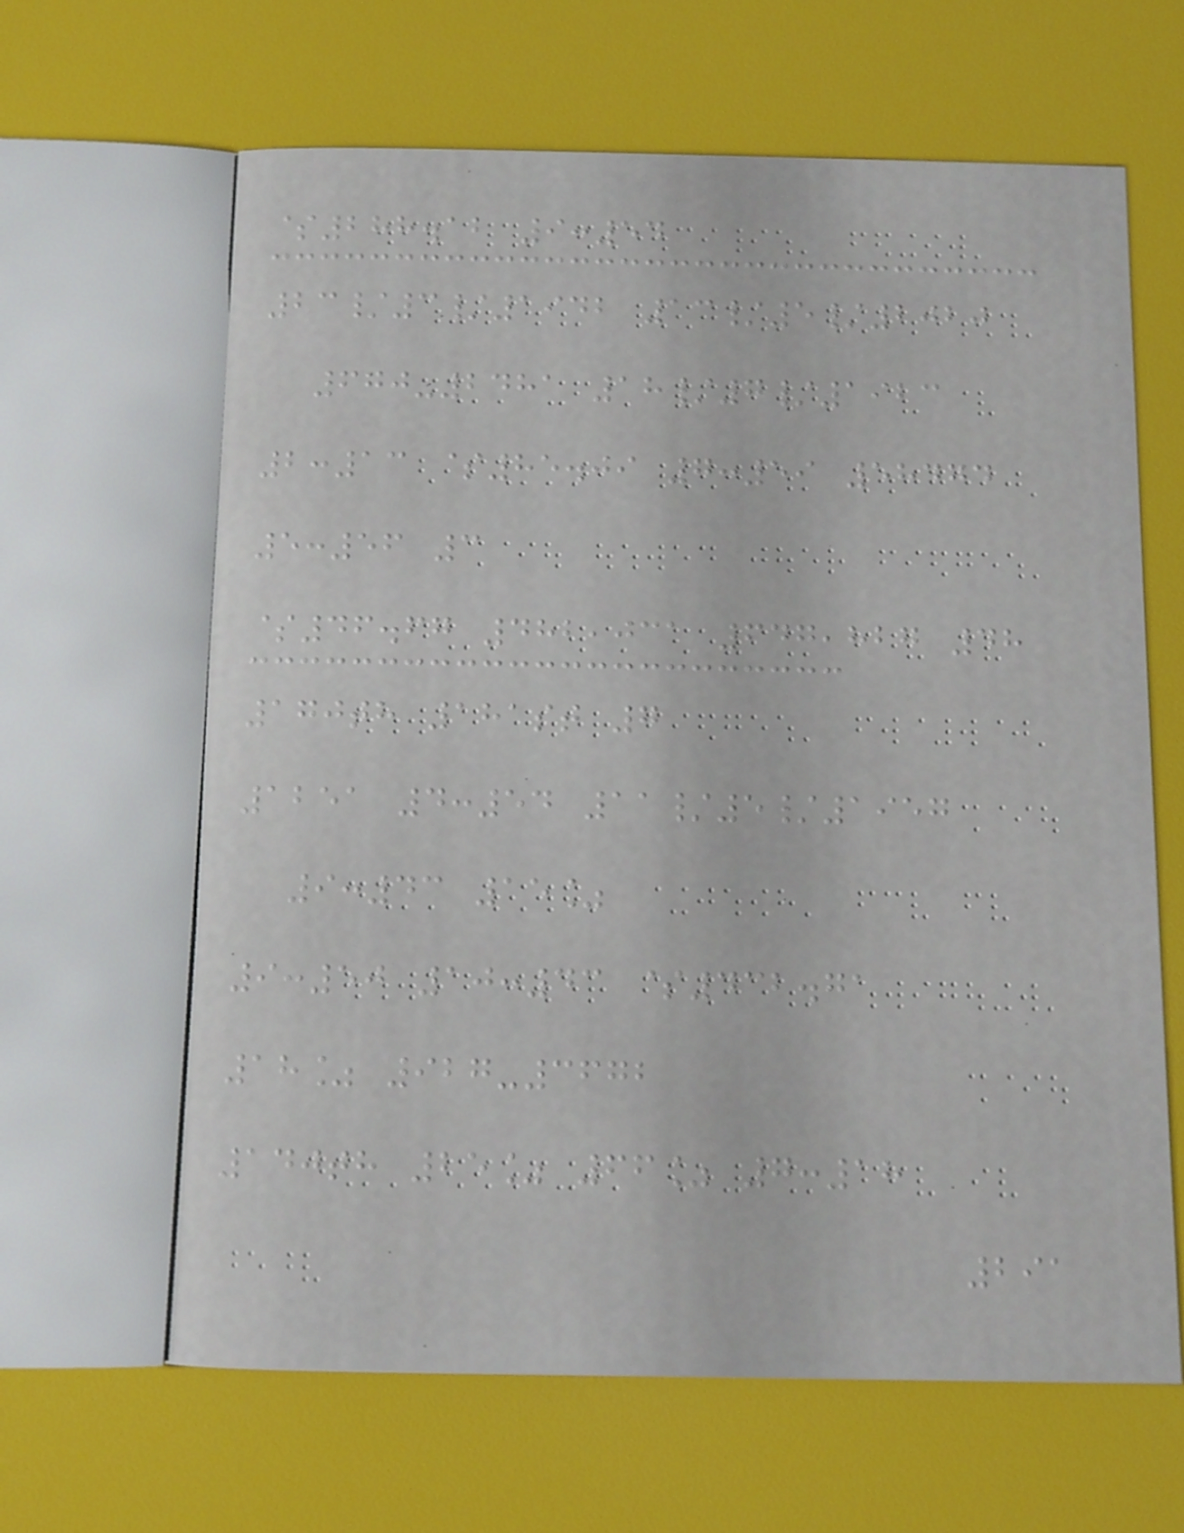$288.12 9:54
23/3/1942 13/5/2020
670-2481 18/7/1923
2:13 $85.09 7:59 58474
5:56 3
$46.67 482,031 647,827 48
170th 181st 7
1251 4:54 11/5/1957
9:43 15%
9:50 10:43 $432.71
18% 927-3672
140th 25% 66% 7:18
291
